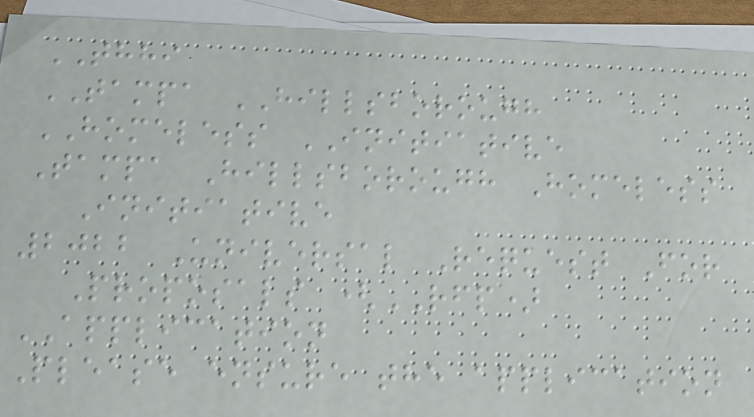THHI
TAMPA HILLSBOROUGH
HOMELESS INITIATIVE
Tampa Hillsborough Homeless
Initiative
2022 Universal Request For
Proposals (RFP)
APPLICATION
Please ensure the application
